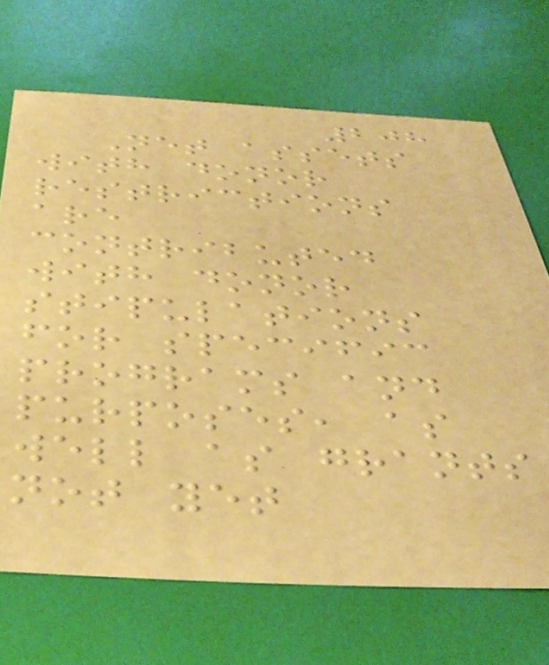208
Net assets
with donor
restrictions
are
contributed
with donor
stipulations
for specific
programs and
purposes, as
well as grants
not yet
